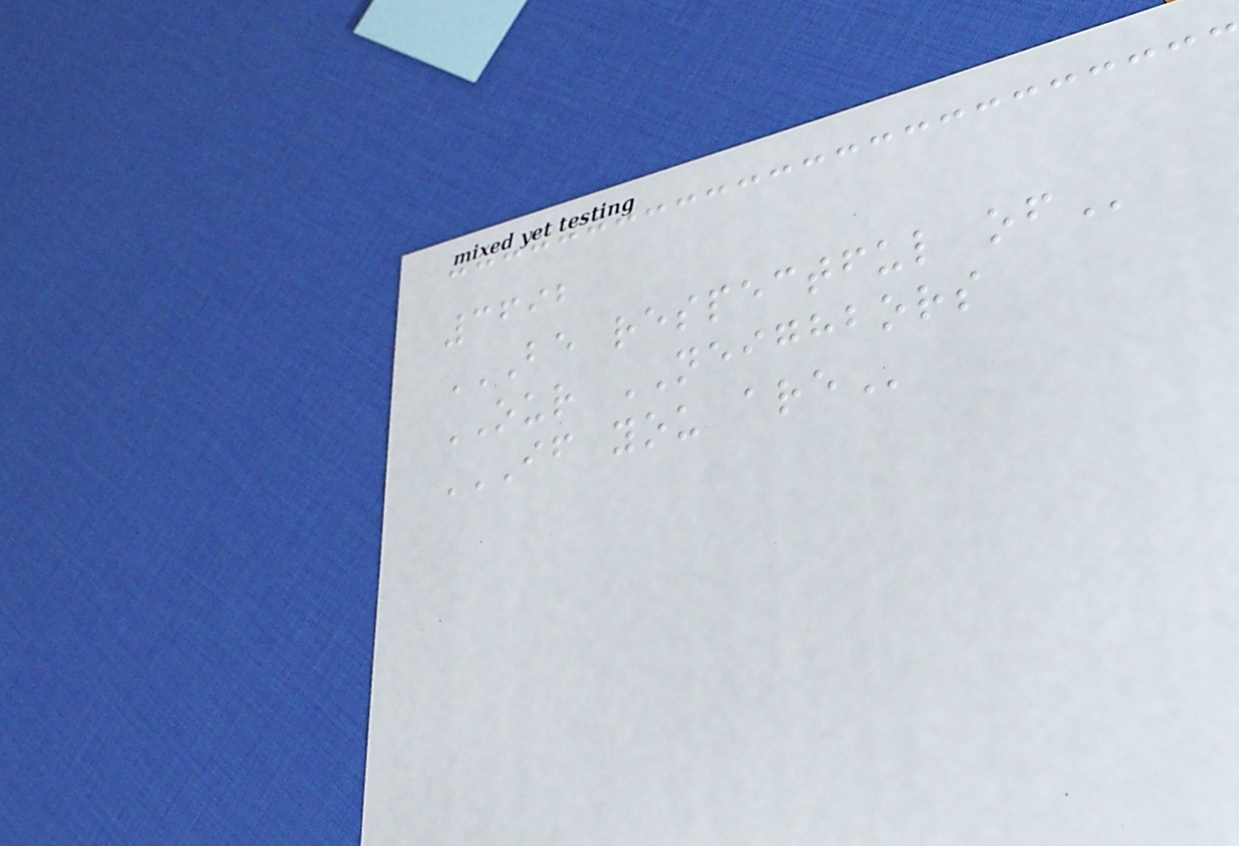3692
BE RESPECTFUL OF
OUR NEIGHBORS
IF YOU ARE
